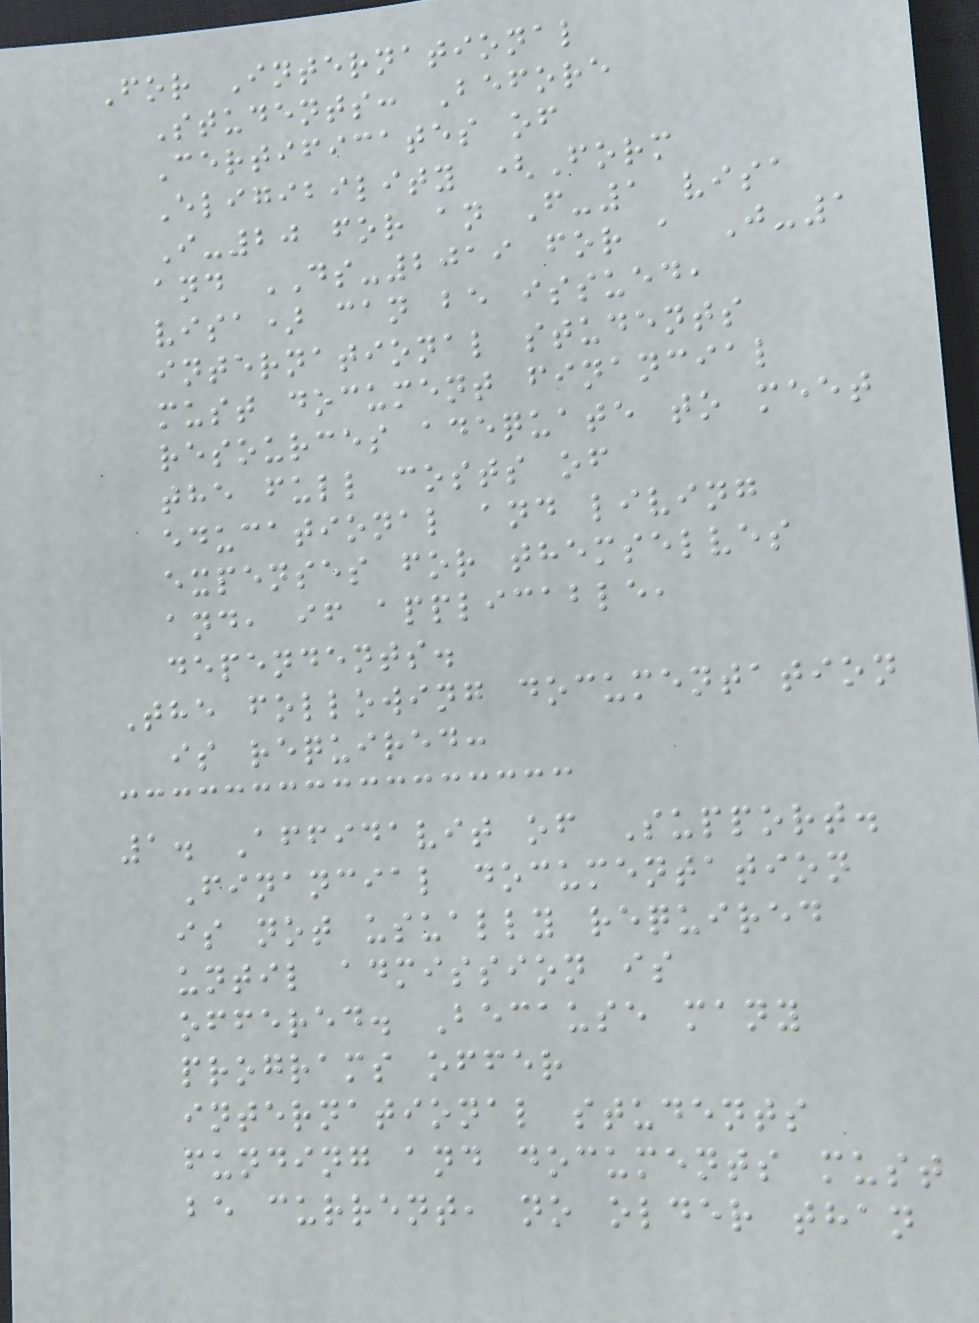For International
Students: Before
Certificates of
Eligibility (Form
I-20 for an F-1 visa
and DS-2019 for a J-1
visa) can be issued,
international students
must document financial
resources adequate to meet
the full costs of
educational and living
expenses for themselves
and, if applicable,
dependents.
The following documentation
is required:
1. Affidavit of Support.
Financial documentation
is not usually required
until admission is
offered. Because many
programs offer
international students
funding and documents must
be current, no older than
